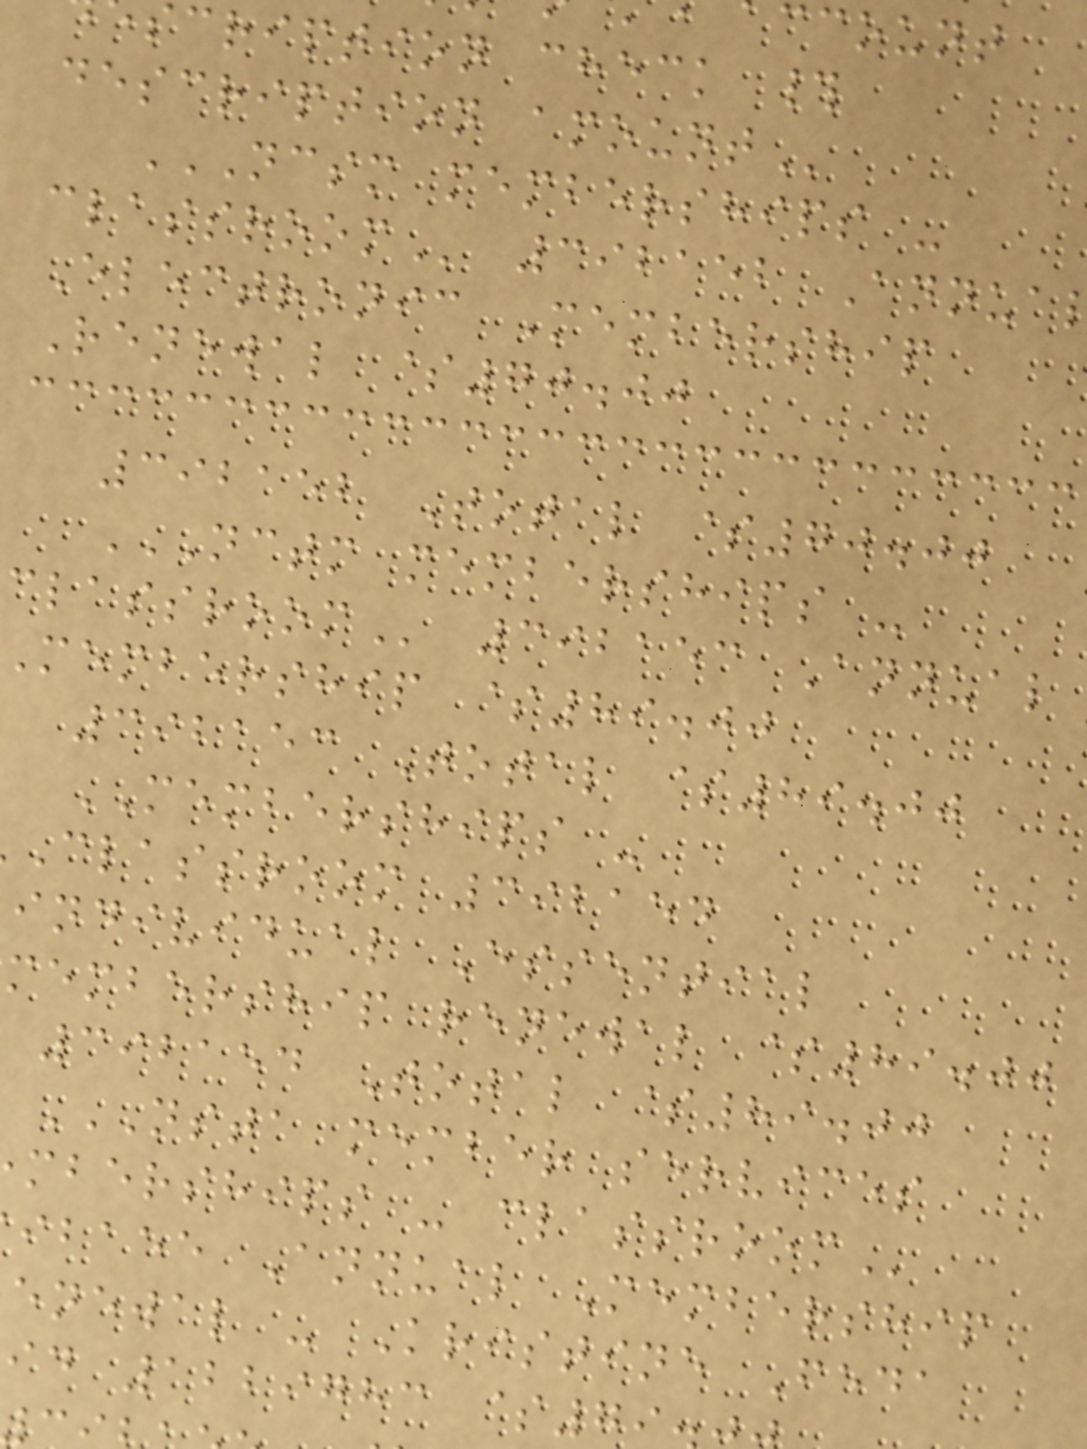ccount
cription check #
description
NCSM MEMBERSHIPS -
392152 Annua
Electronic Membership
Renewal $70.00
392152 Total $70.00
NCTM MEMBERSHIPS -
392153 Annual
membership $89.00
392153 Total $89.00
MEMBERSHIPS -
classroom 392154
individual Essential
membership renewal $89.00
392154 Total $89.00
NSTA MEMBER SERVICES
mberships -
ibaee Annual Membership
enewal - Kristine Feda
id 1229783 $79
